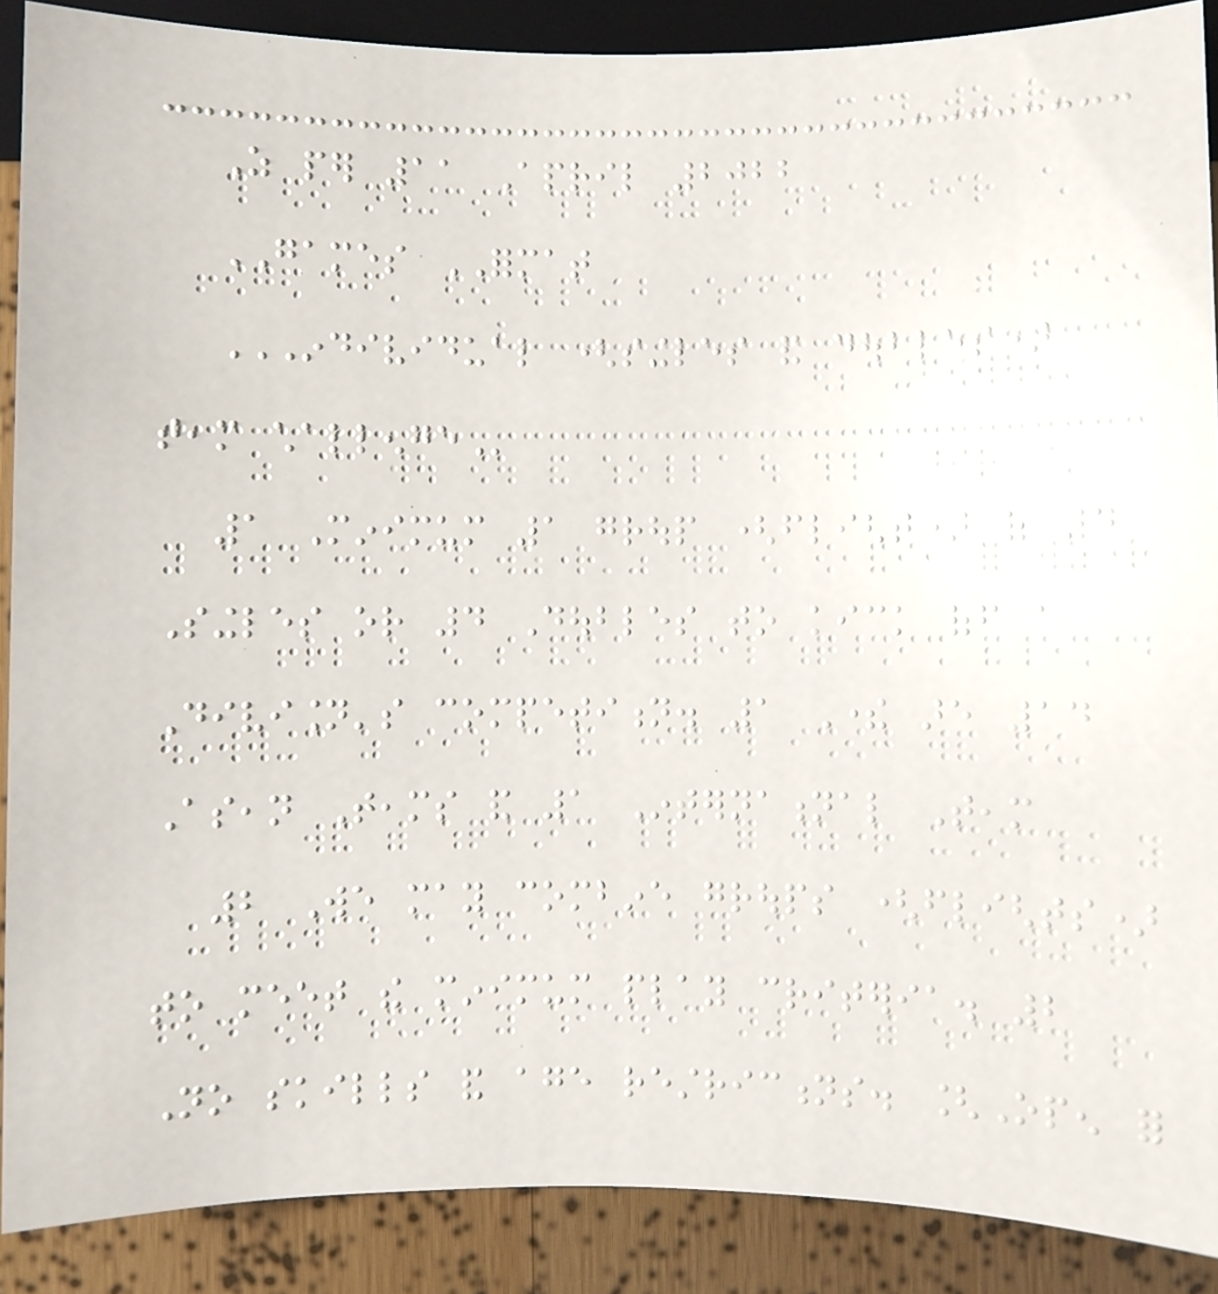As per 11 April 2022
GAMES FORMAT
INDIVIDUAL (SINGLES AND DOUBLES)
TEAM CHALLENGE
1 Minimum 1 group (flight) of 4
Singles or 4 Doubles to kick off a
Division's competition. 1 There are 14
Asean Teams and 1 International Team
2 We may combine groups (flights)
to meet the minimum play criteria. 2
No skills and age restrictions. [Open for
